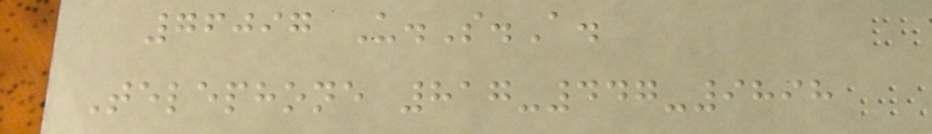76097 U.S.A.
Telephone 817-447-9898
